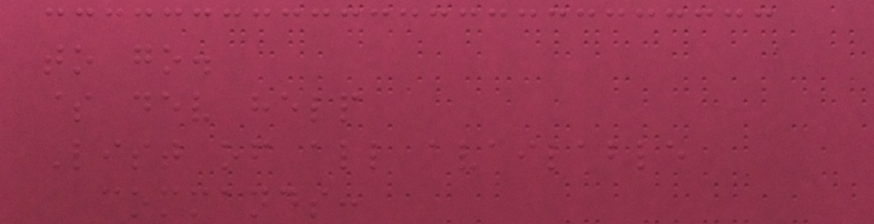to go.
$ dev help
List of all available
commands:
